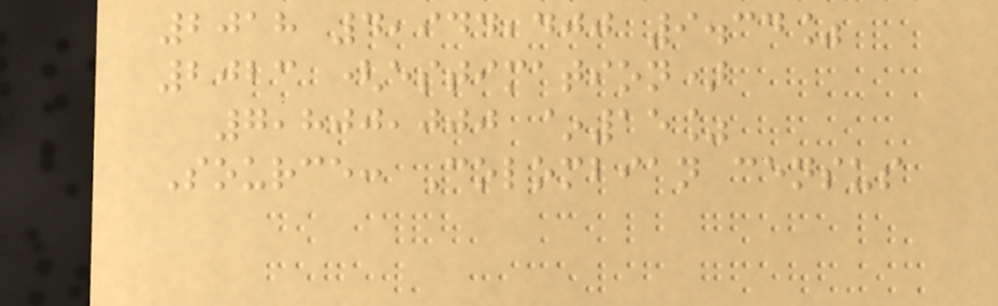2018 4,944,400 9.34%
2023 (estimation)
7,800,000 ~15%
Source: Colombian census
